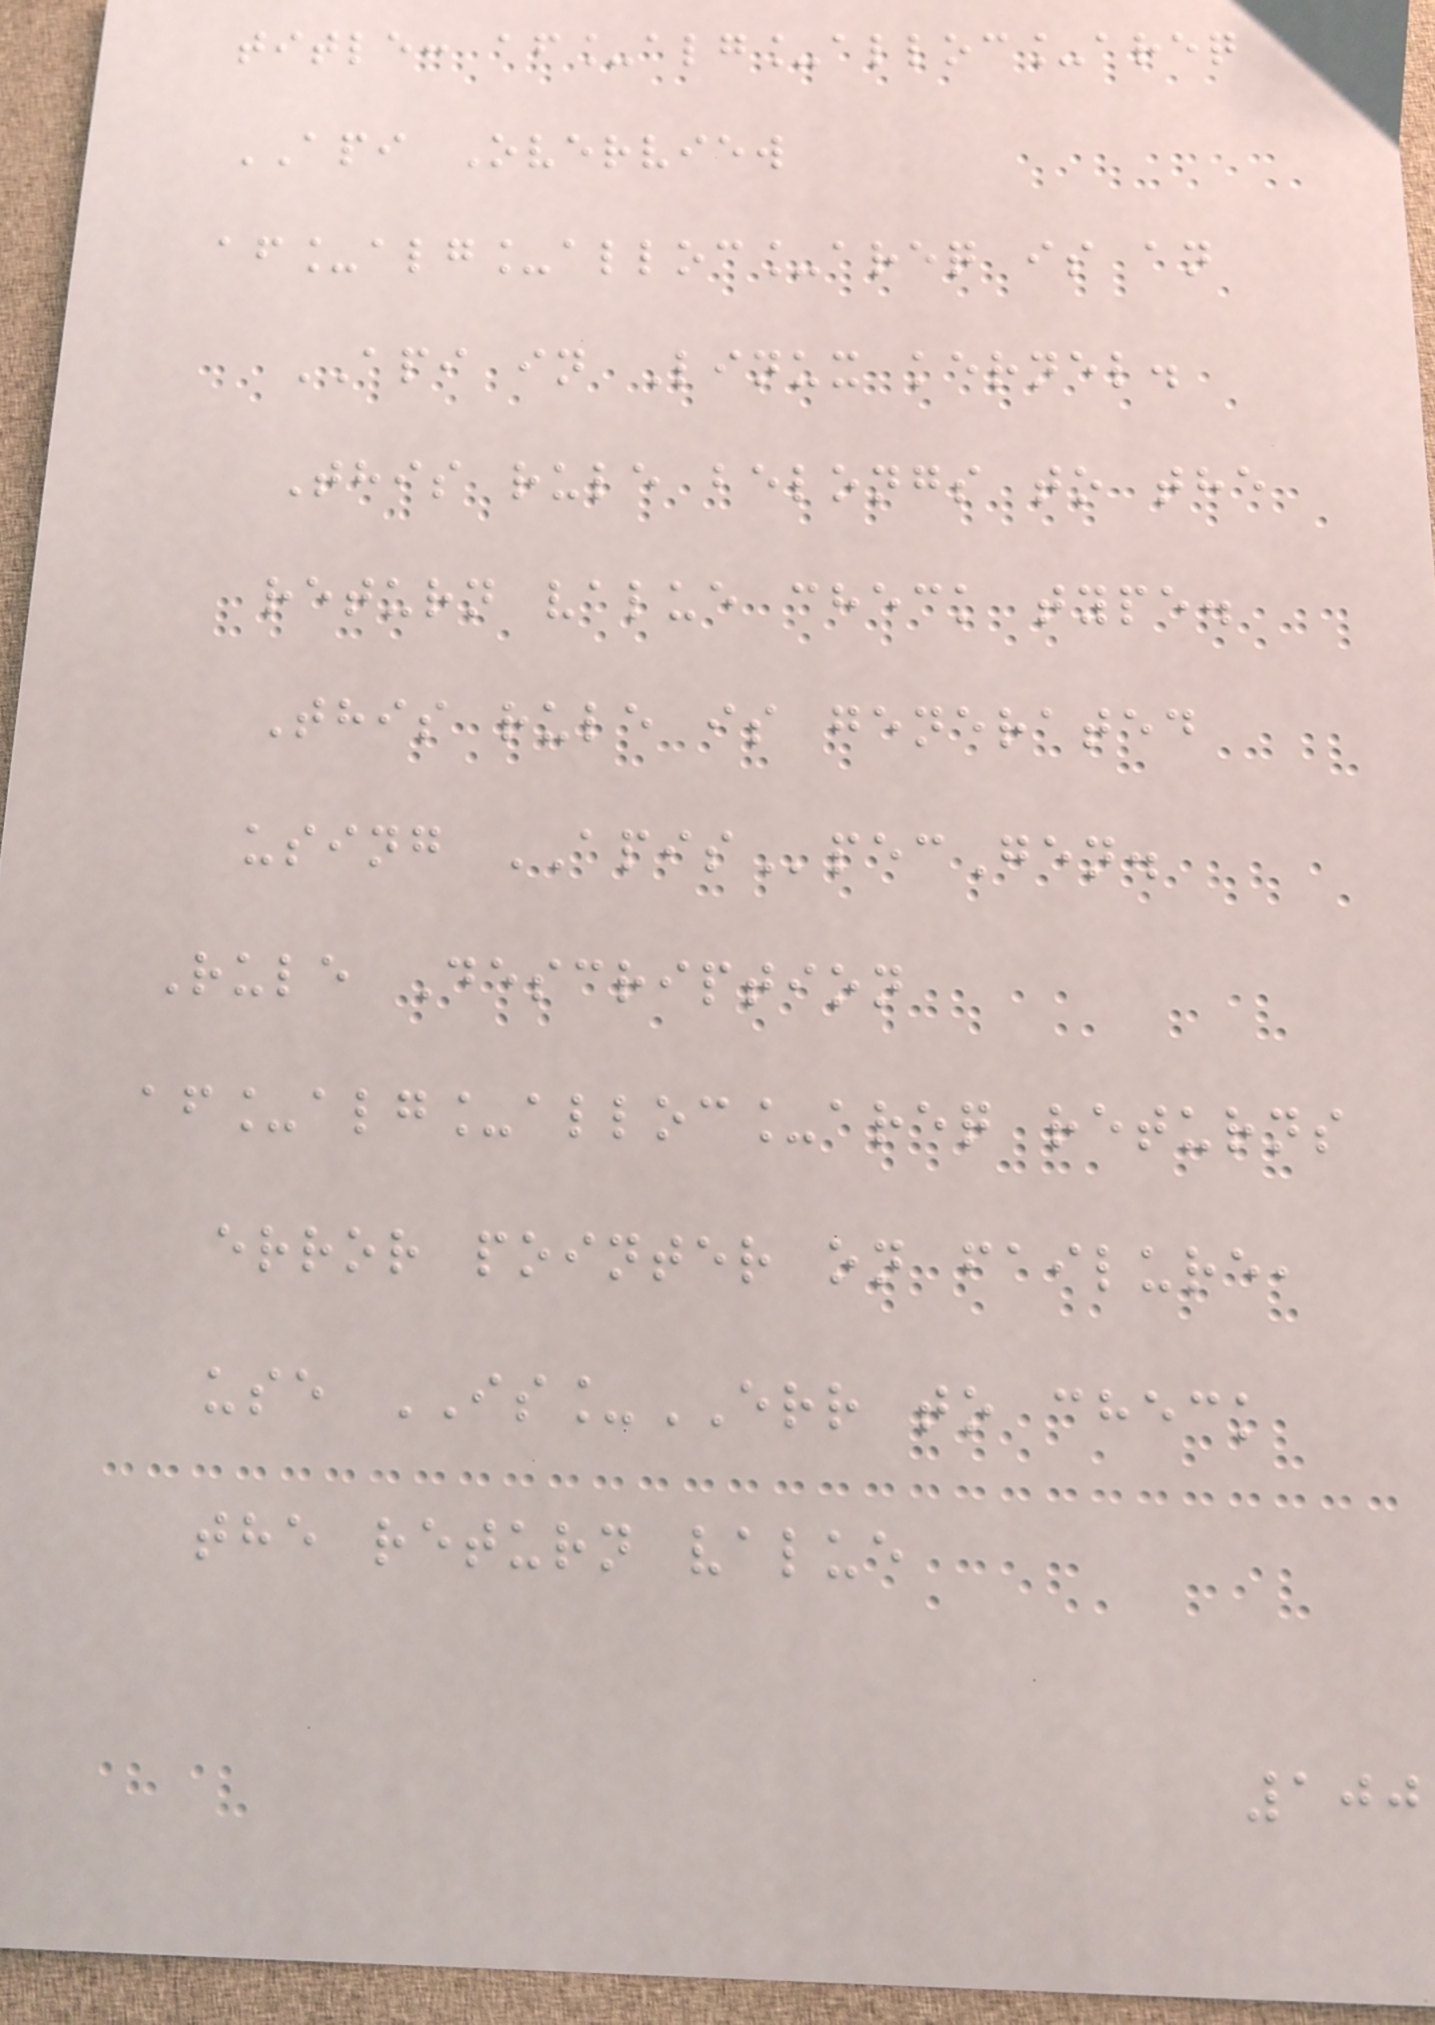title: af_alg_alloc_areq
API Overview
af_alg_alloc_areq is an
API in Linux kernel.
This rule belongs to the
return value check type.
This rule is generated
using APISpecGen.
Rule Description
af_alg_alloc_areq returns
error pointer on failure,
use IS_ERR to check
the return value
100
